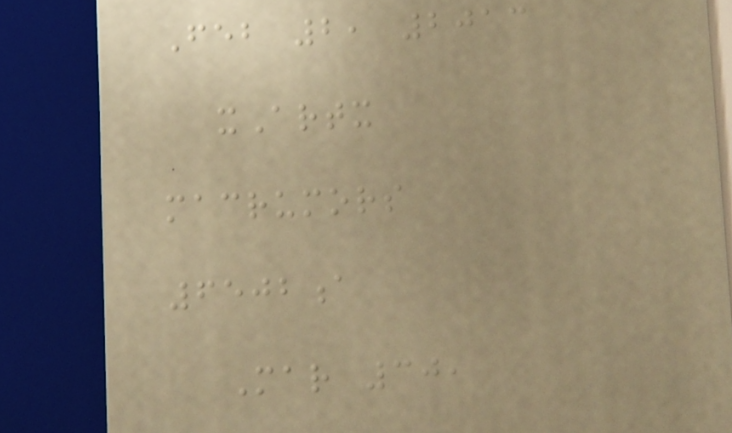Feb 2, 2013
xArtx
macrumors
6502a
Mar 30,
